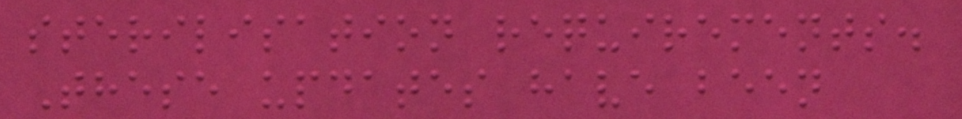sterilisation requirements.
These updates have been
